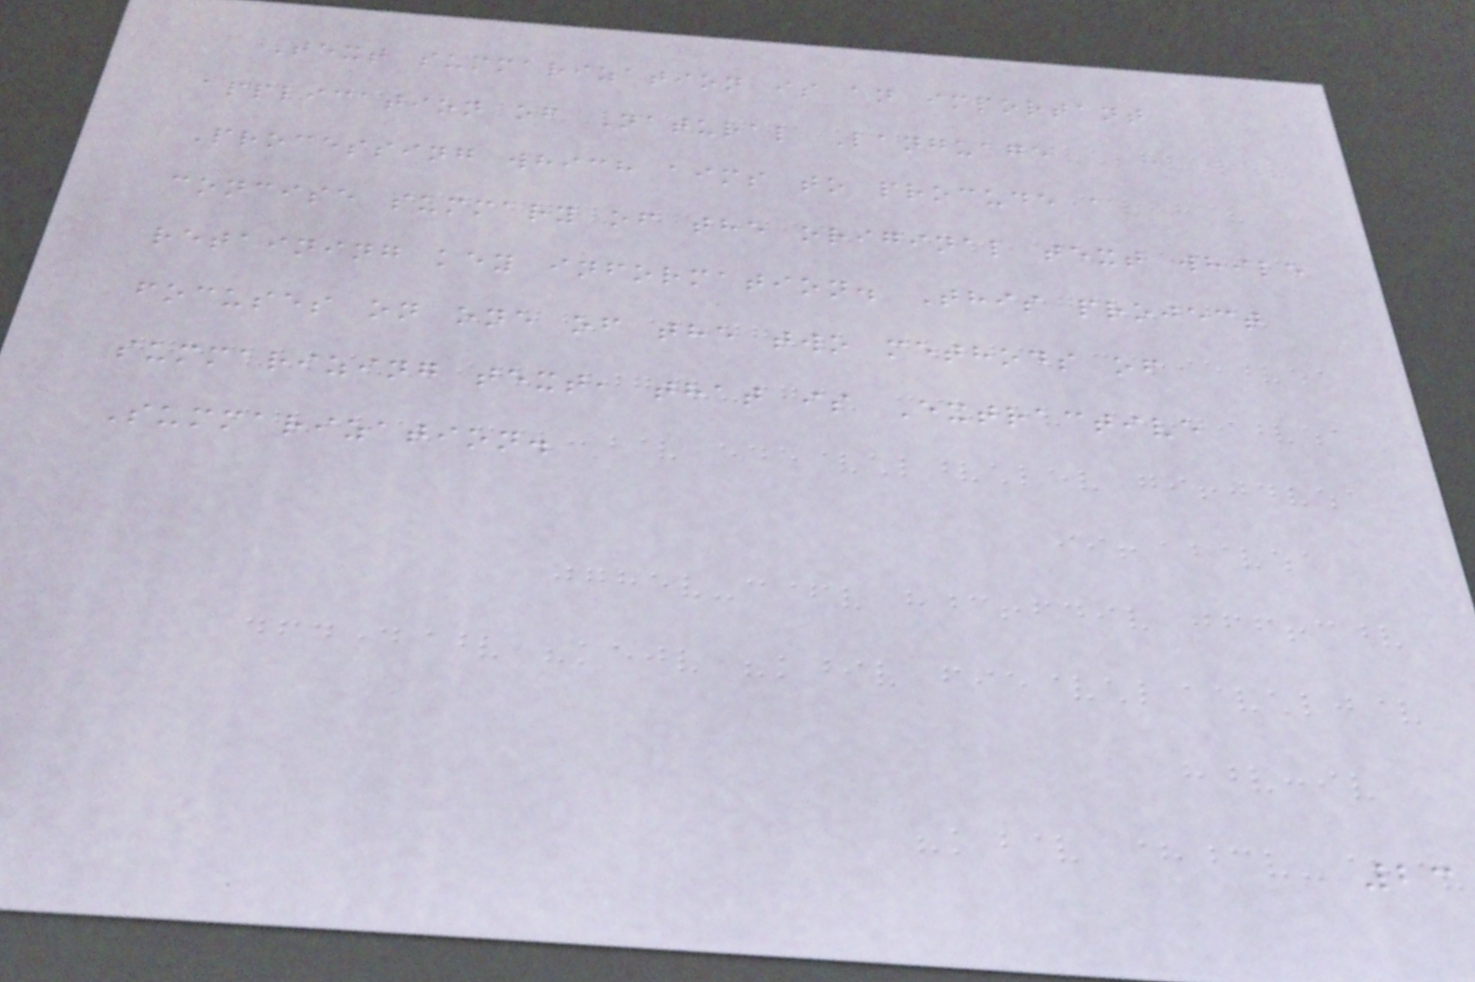Text summarization is an important
application of Natural Language
Processing which aims to procude a
concise summary of the original text while
retaining key information. This project
focuses on one of the two methods of
summarizing text, that is Extractive
Summarization.
23
